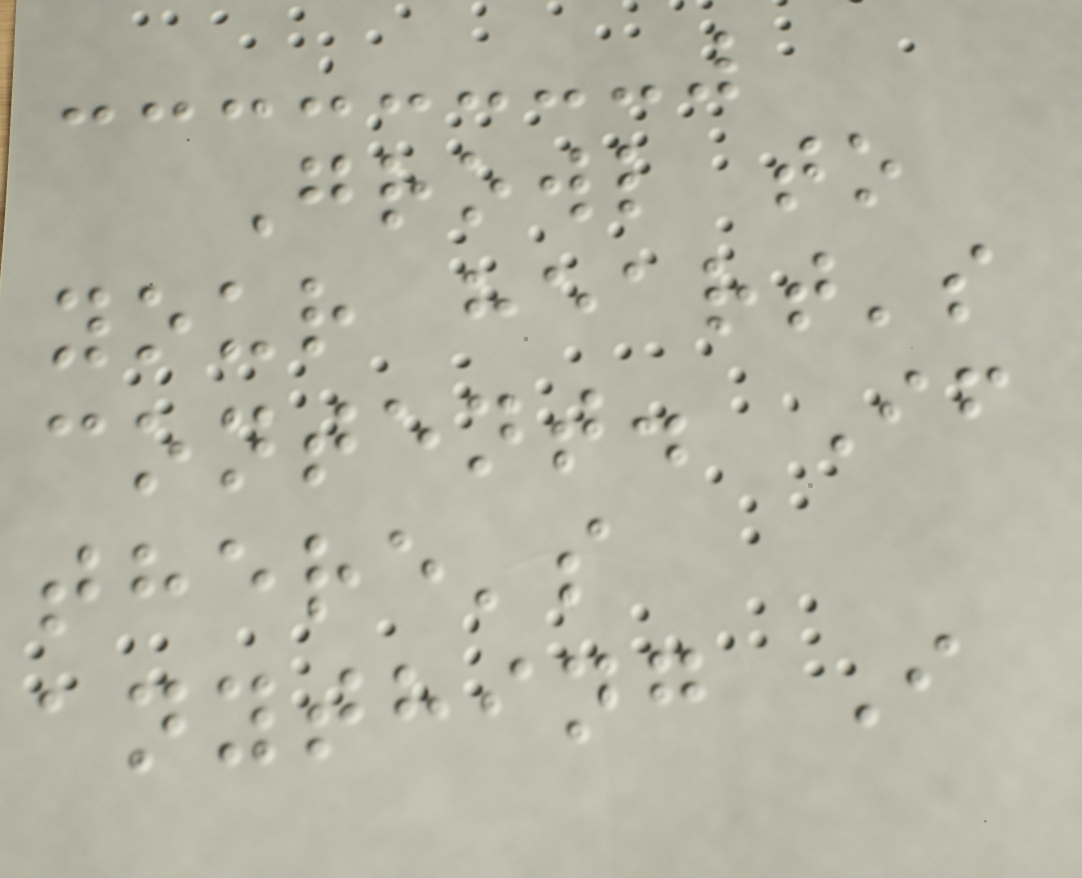Growl to
your heart's
content. If
there's
anything I
